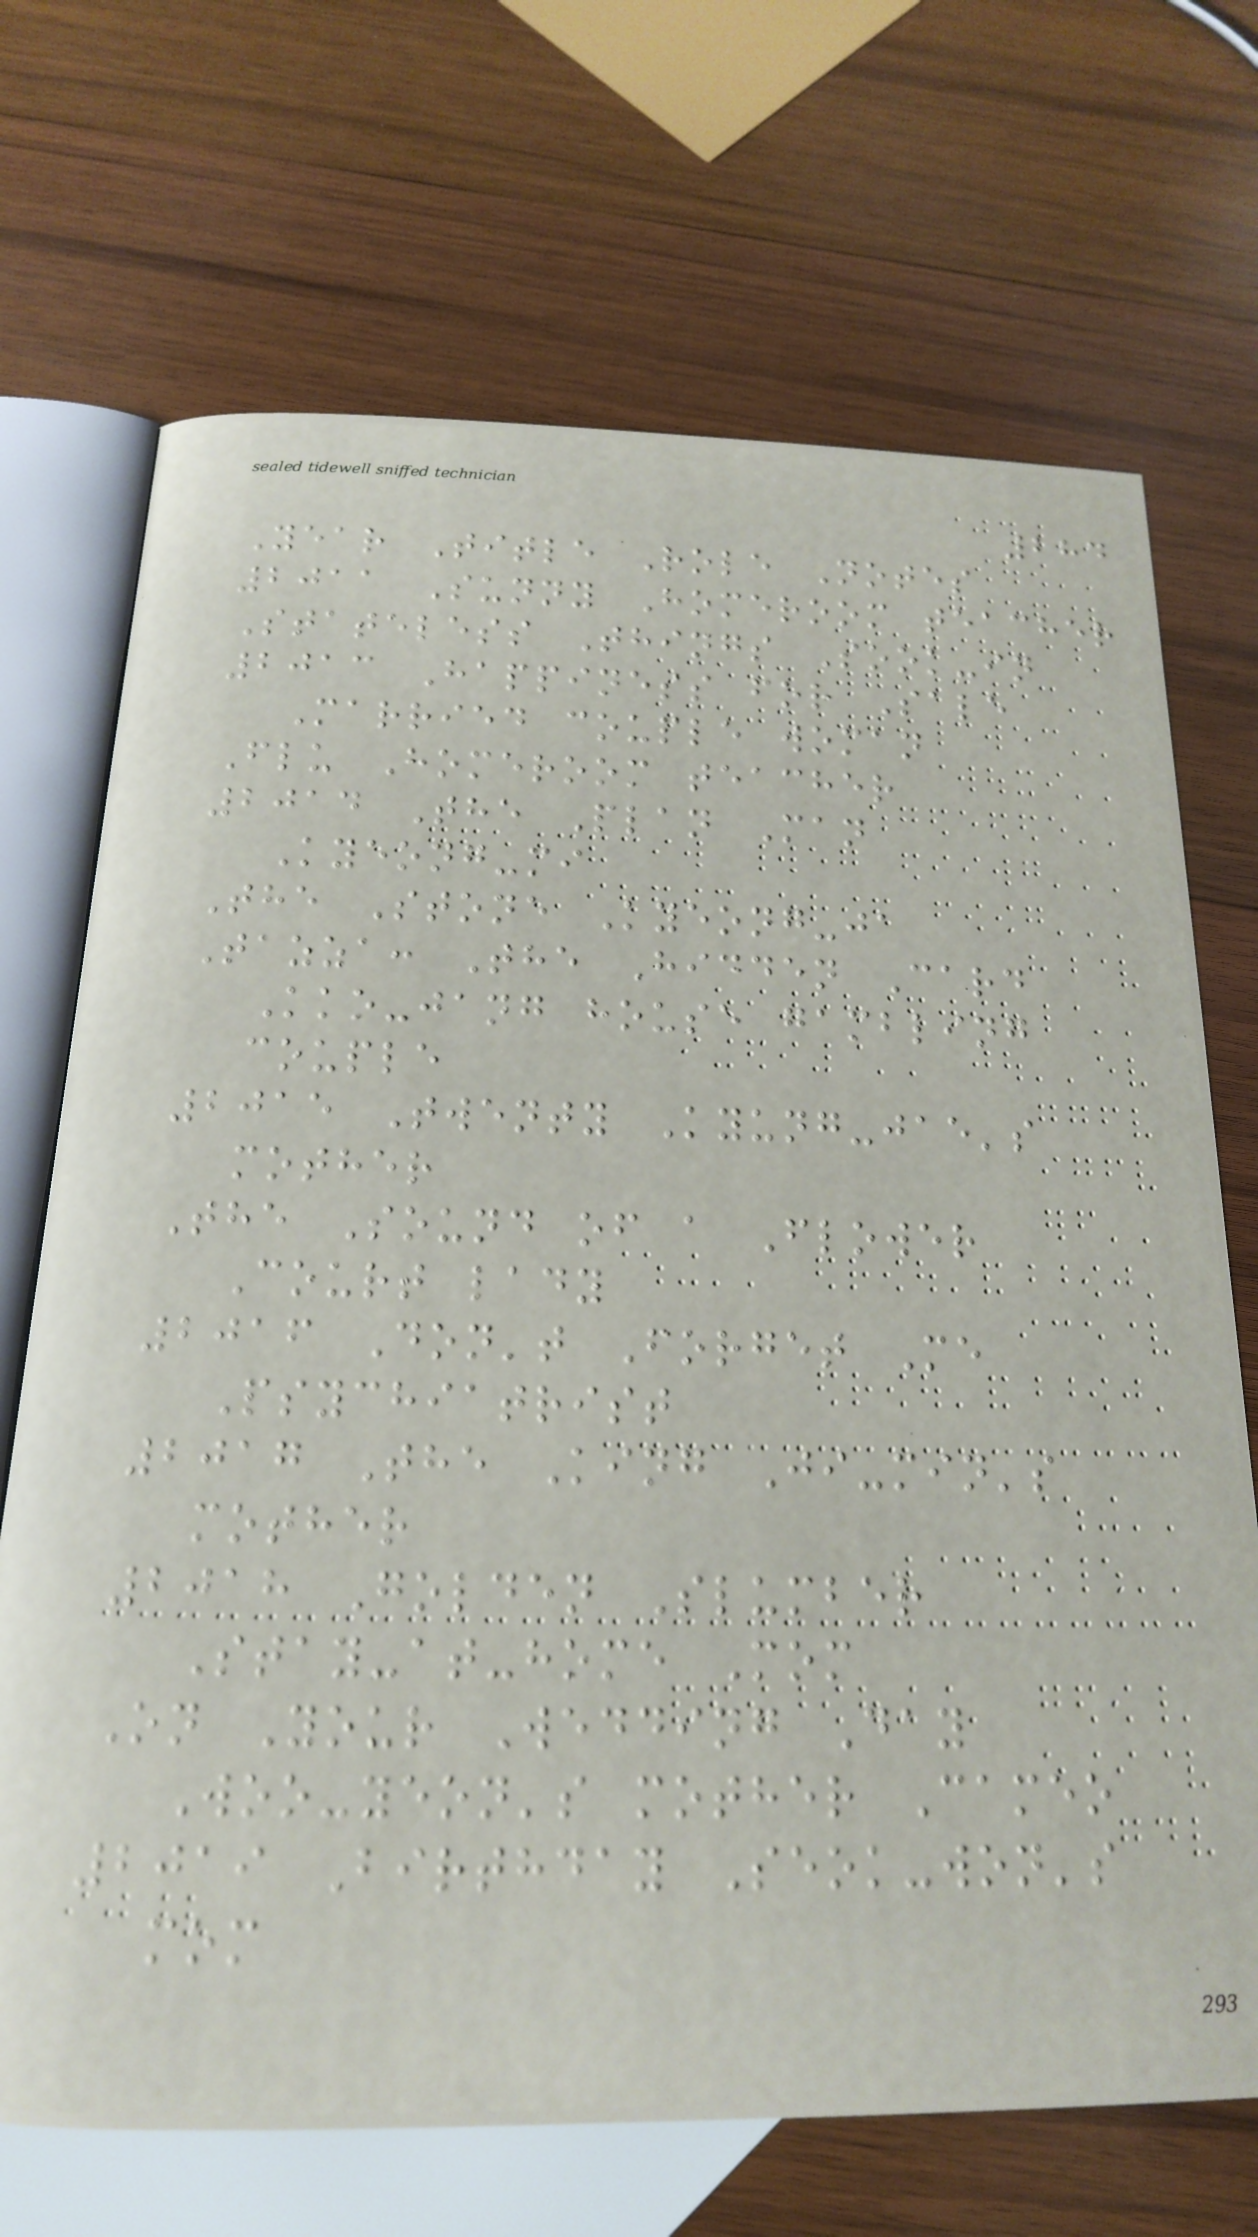284
Year Title Role Notes
2011 Sunny Homeroom teacher
Stateless Things Sook-in
2013 Happiness for Sale
Married couple woman
Flu Homeroom teacher
2014 The Plan Man
Kyeong-mi
The Stone Kyeong-ja
Tazza: The Hidden Card
Kko-jang house gambling
couple
2015 Twenty Kyung-jae's
mother
The Sound of a Flower
Court lady
2016 Don't Forget Me
Psychiatrist
2017 The King Ji-min's
mother
2018 Golden Slumber
Stay-at-home Mom
On Your Wedding Day
Woo-yeon's mother Cameo
2019 Birthday Seok-won's
mom
